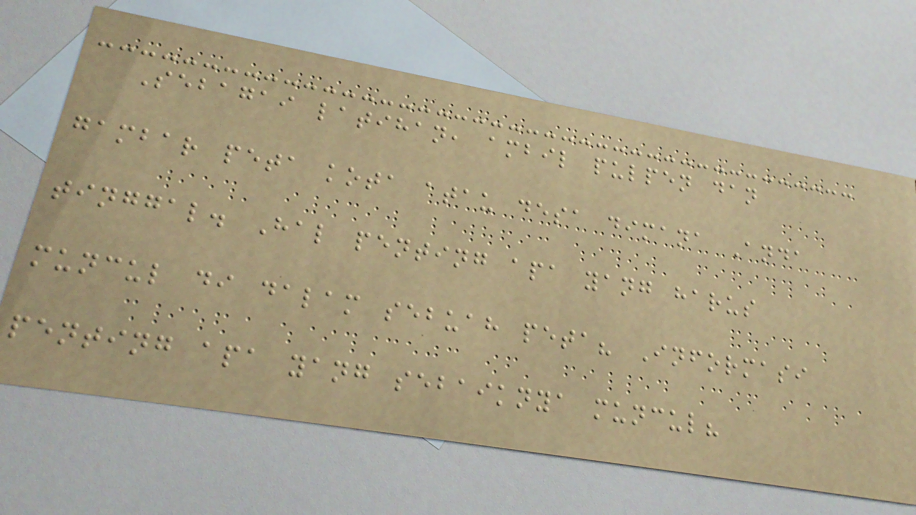Sebagai latihan, ambil pulpen dan
gambar peta kota atau desa dimana Anda
tinggal. Hal penting apa yang harus
muncul di dalam sebuah peta? Informasi
penting apa yang sebaiknya muncul?
